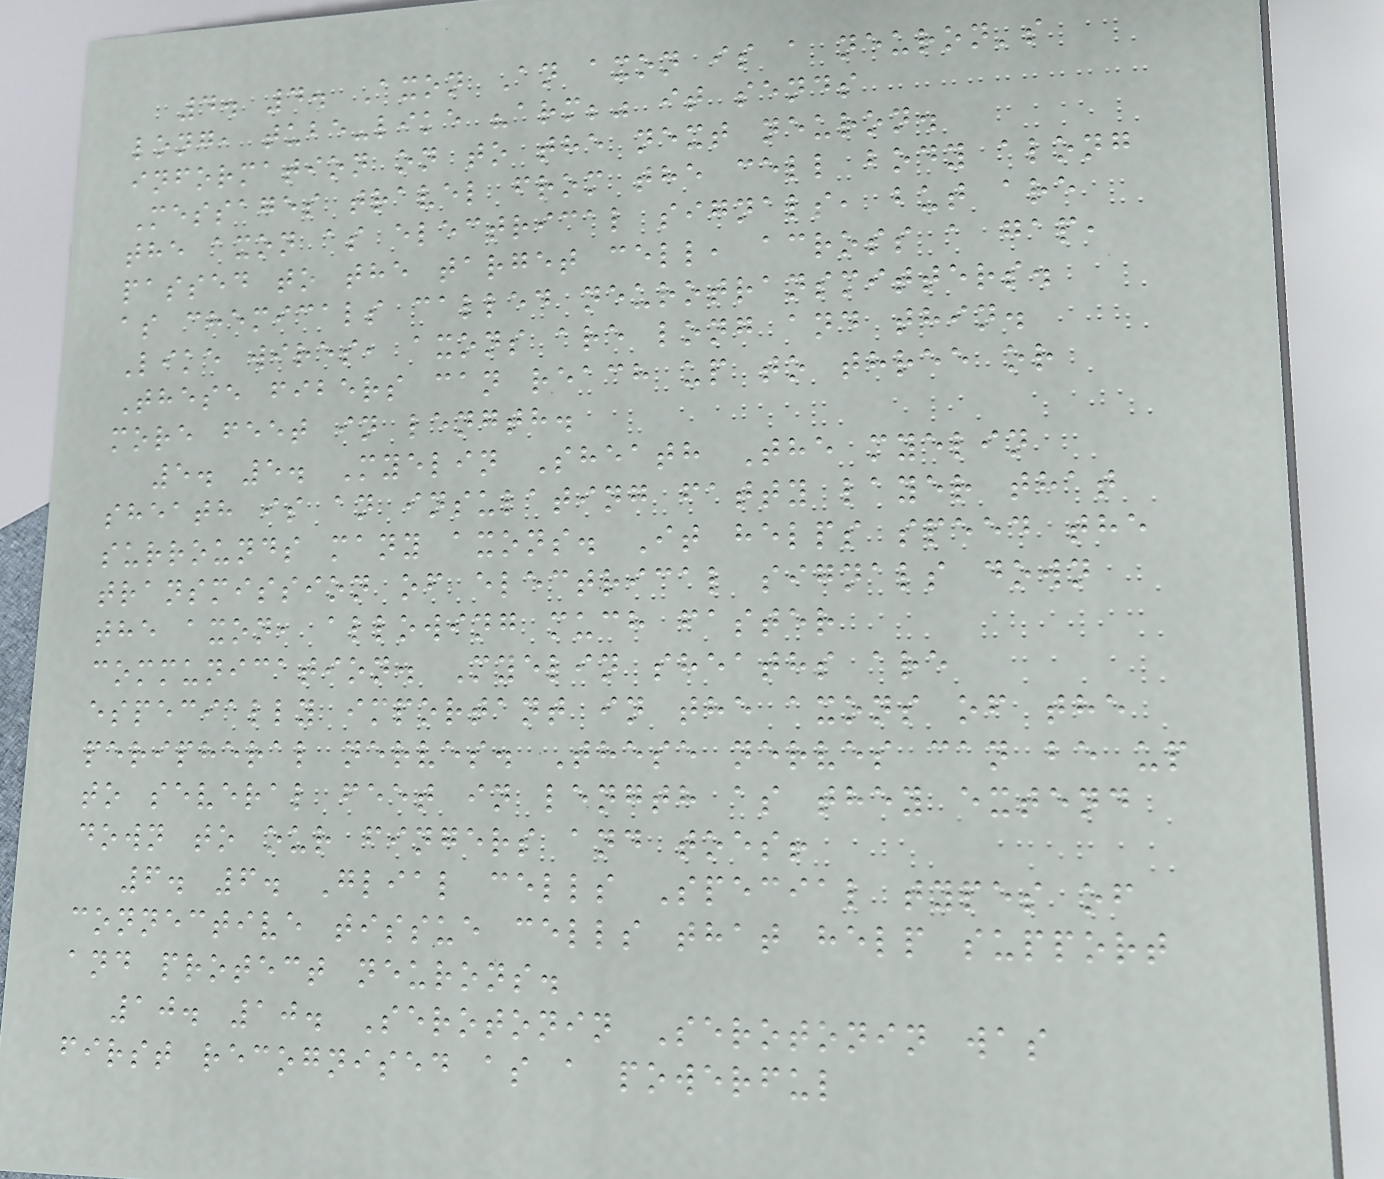4. 4. Axon An axon is a neuron's
long, tube-like "arm;" it sends
information on to the next neuron.
Messages travel from the cell body along
the axon as electrical signals, but are
passed to the target cell, across a gap,
as chemicals called neurotransmitters.
Like wires, axons are long and thin.
These fibers can reach up to three or
more feet in length.
5. 5. Myelin Sheath The myelin
sheath is an insulating fatty layer that
surrounds many axons. It helps speed the
transmission of electrical signals down
the axon, allowing much faster
communication. Myelin sheaths are
especially important in the axons of the
peripheral nerves. These nerves can be up
to several feet in length as they extend
down to our fingers and toes!
6. 6. Glial cells Special types of
connective tissue cells that help support
and protect neurons.
10. 10. Serotonin Serotonin was
first recognised as a powerful
